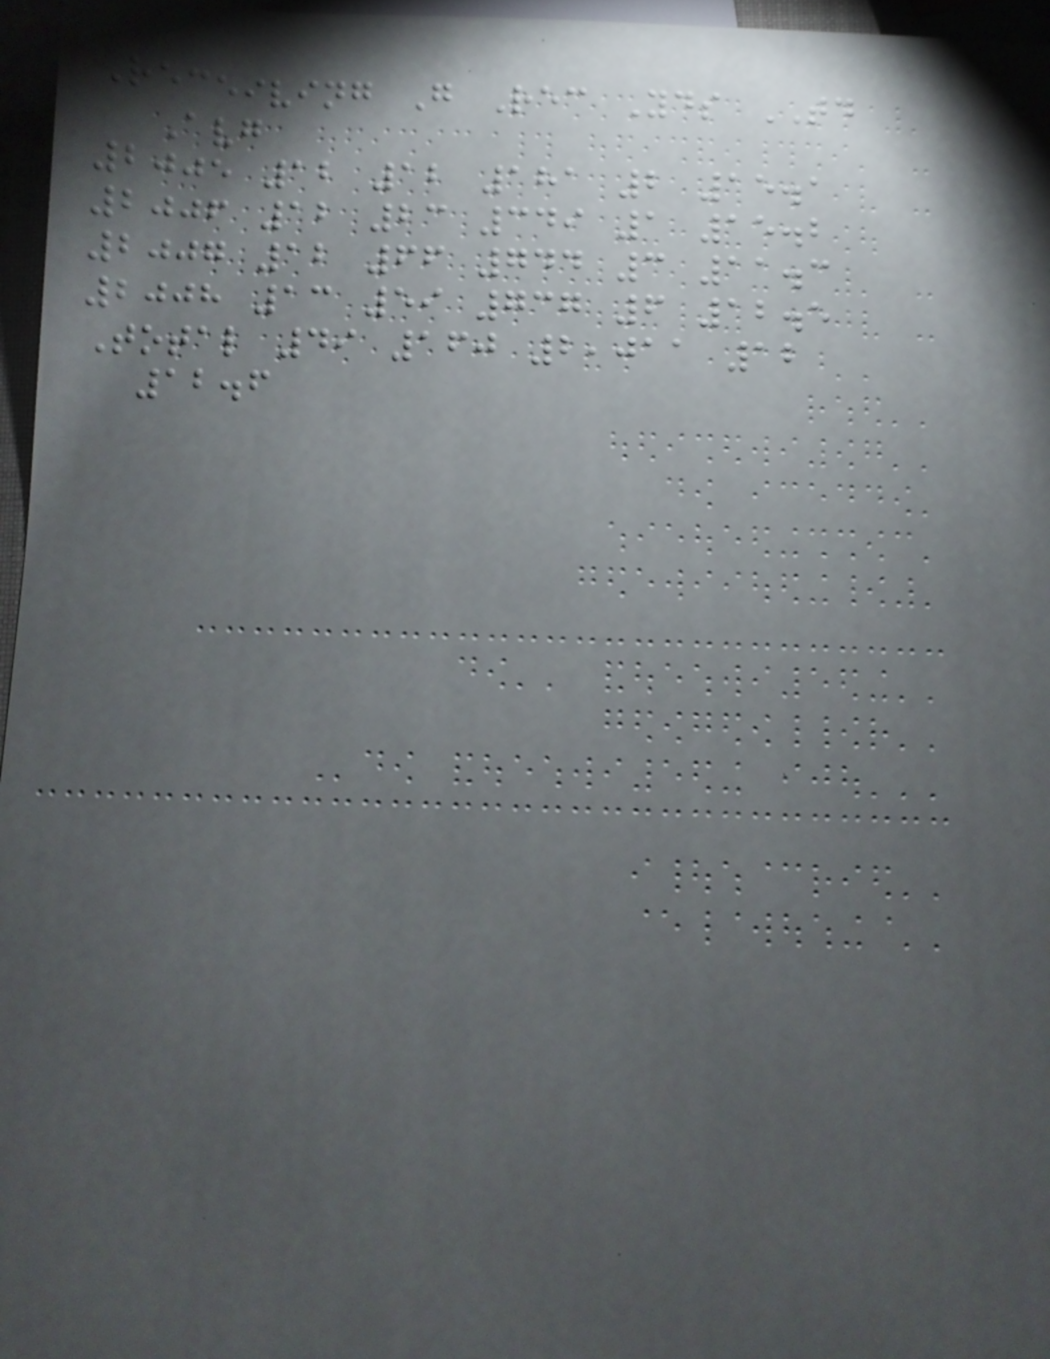Receiving G Rec Yds TD
Avg
2005 12 12 181 2 15.1
2006 12 23 349 1 15.2
2007 12 66 744 3 11.3
2008 13 59 737 6 12.5
Total 49 160 2,011 12
12.6
